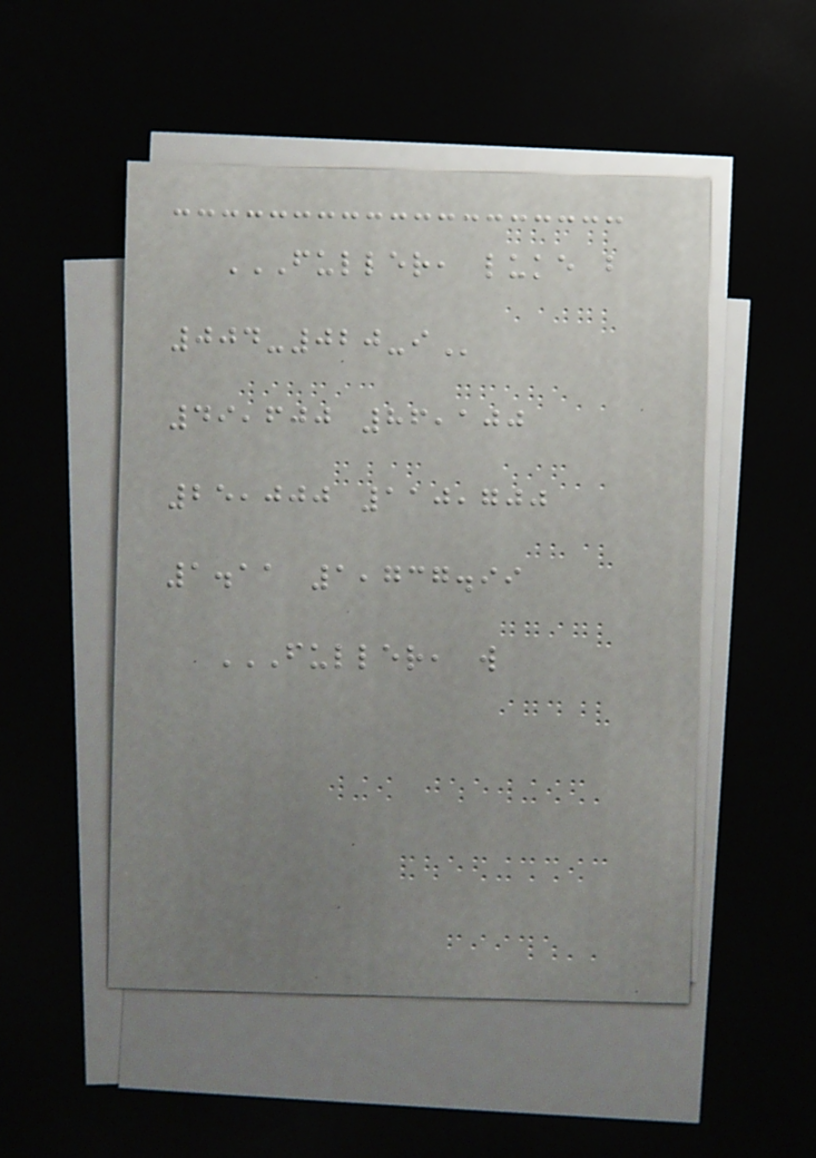FULLER, LUKE B
004-020-I
49,600 86,100
25,000 110,700
1.11 1,737.99
FULLER, W
